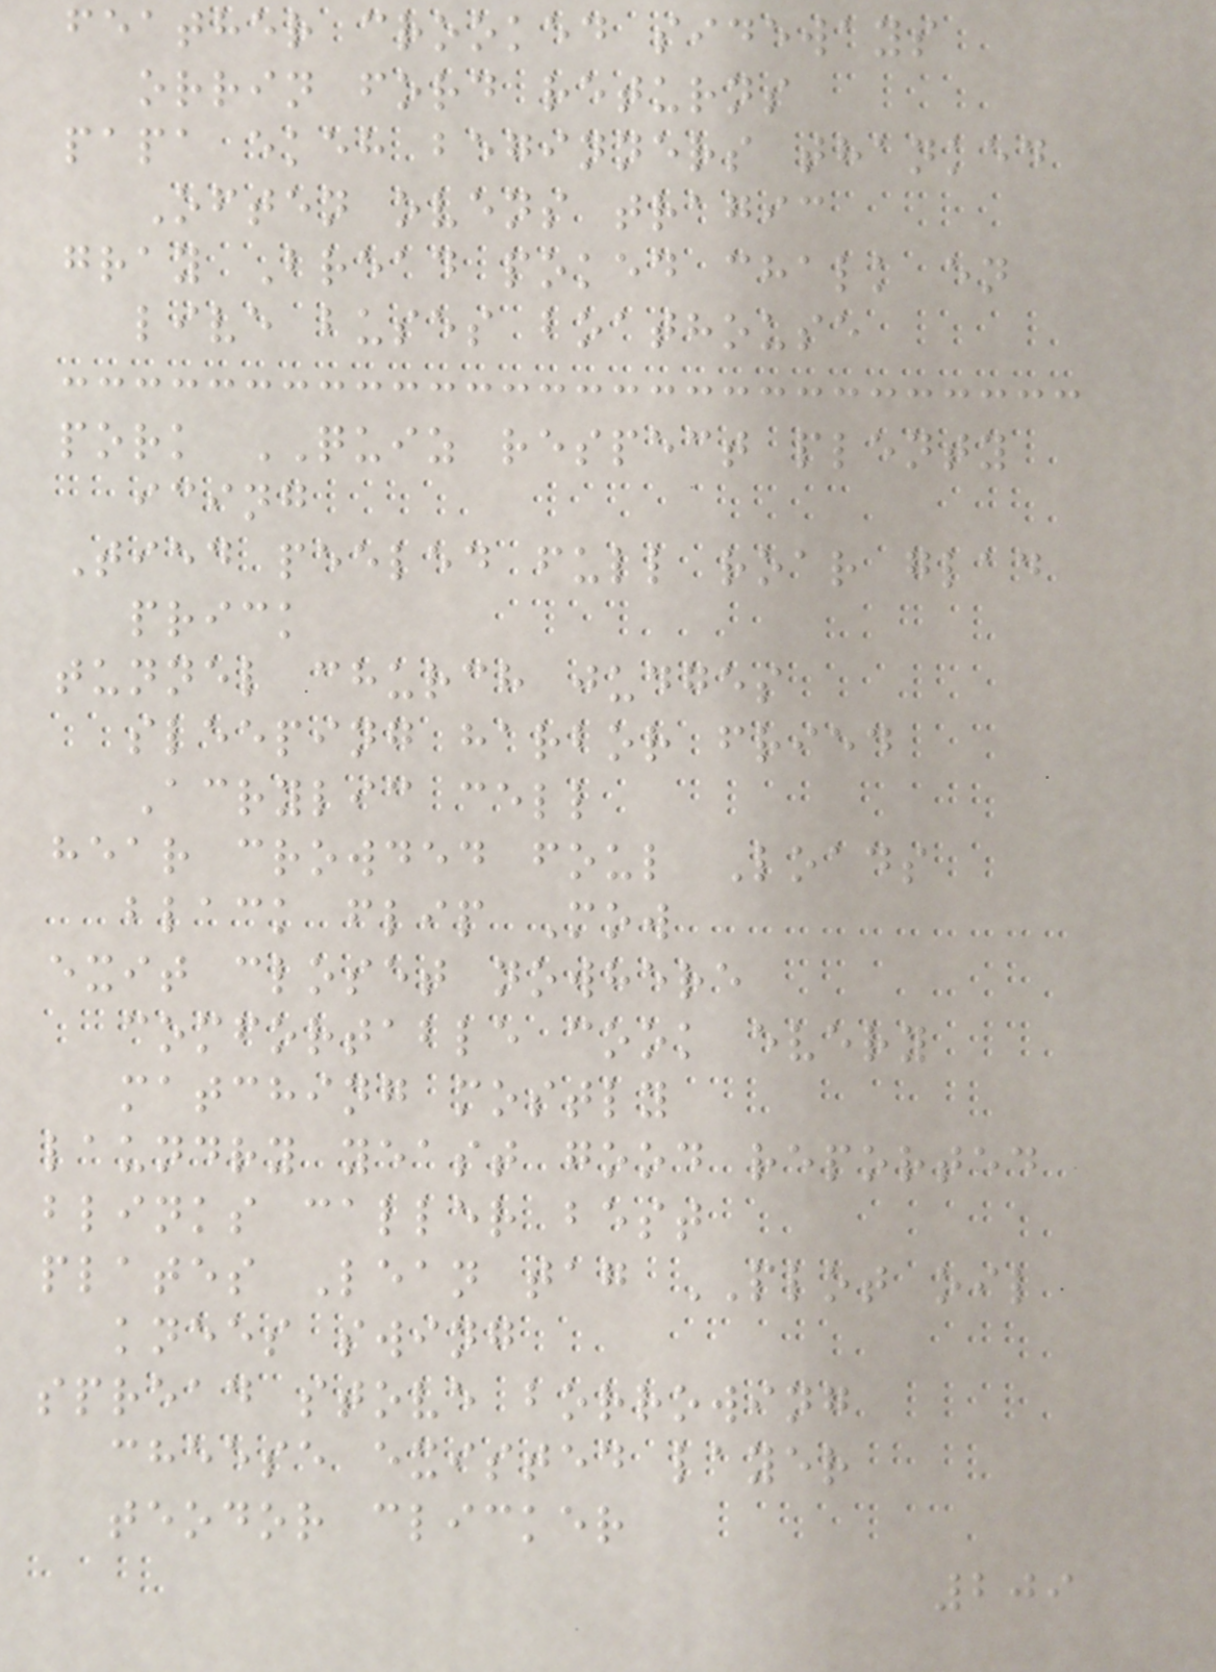feather crooked sideways
orrin ford returns
papa ekeh beginners thanked
Often ovens tragic
gray Bread poked chalk en
live buses boathouse
pork QUIZ respect plenty
icing
Tied peeled full roar glad
prick
tunnel church judges
sleeping harbor fried
Acrylic cell
hear crowded foul Loads
black flip Mow
exit closet nowhere
comfortable cook every
matching mostly
laundry yeast good reported
blinks caller best
plates Lean tag PLOT oil
knees swing
spread stove borrowing
cheese existed layer
teodor clicker
209
